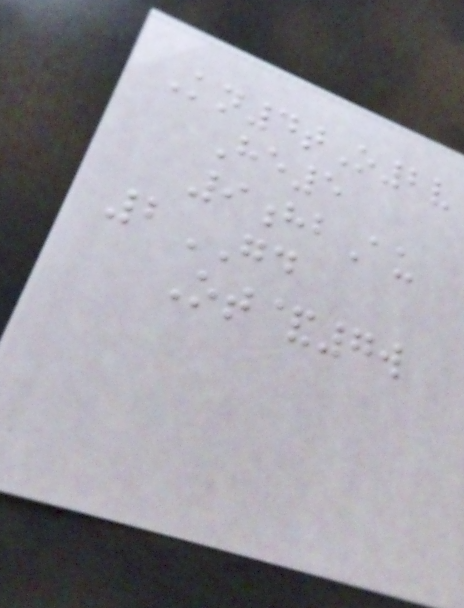Kn4tO2v
He5
9hbAu
2GD
Ot&7w
